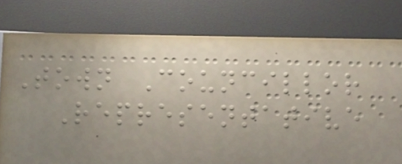Town Councillor
Representative
